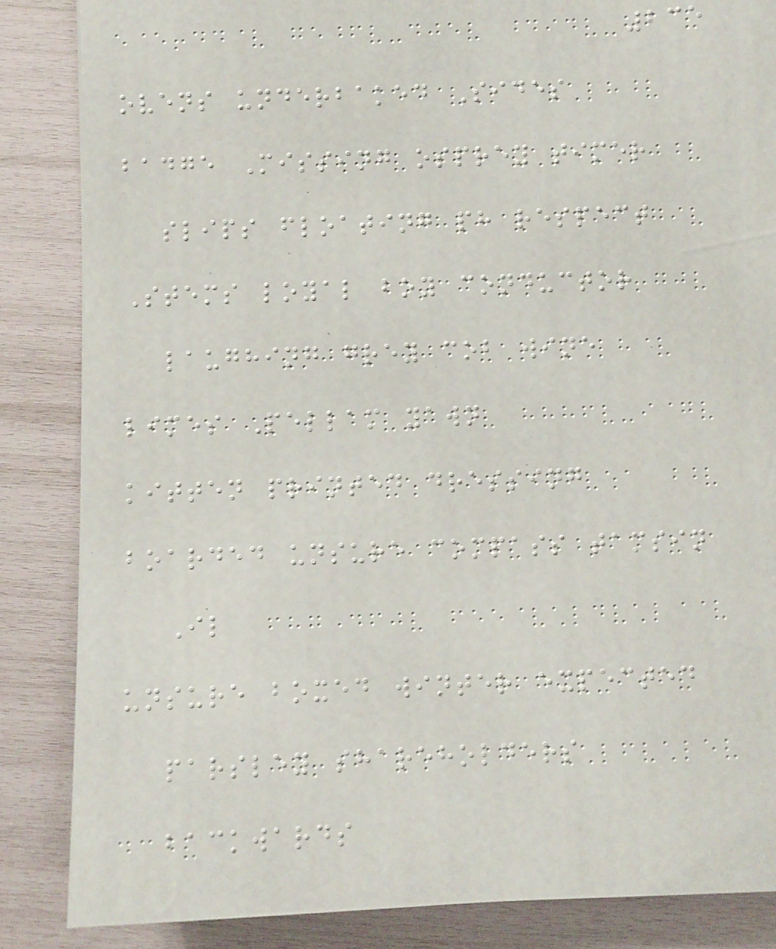235
ovens underbaked Sides
badge Missing osprey timer
slips floating ph respect
Stems loyal boy conductor
laughing grey cob wine
limes Pellam yawn
kitten printed dressing
boarded unsure compass tamsin
Il
unsure boxed winter expected
parsley shareholders
backwards
